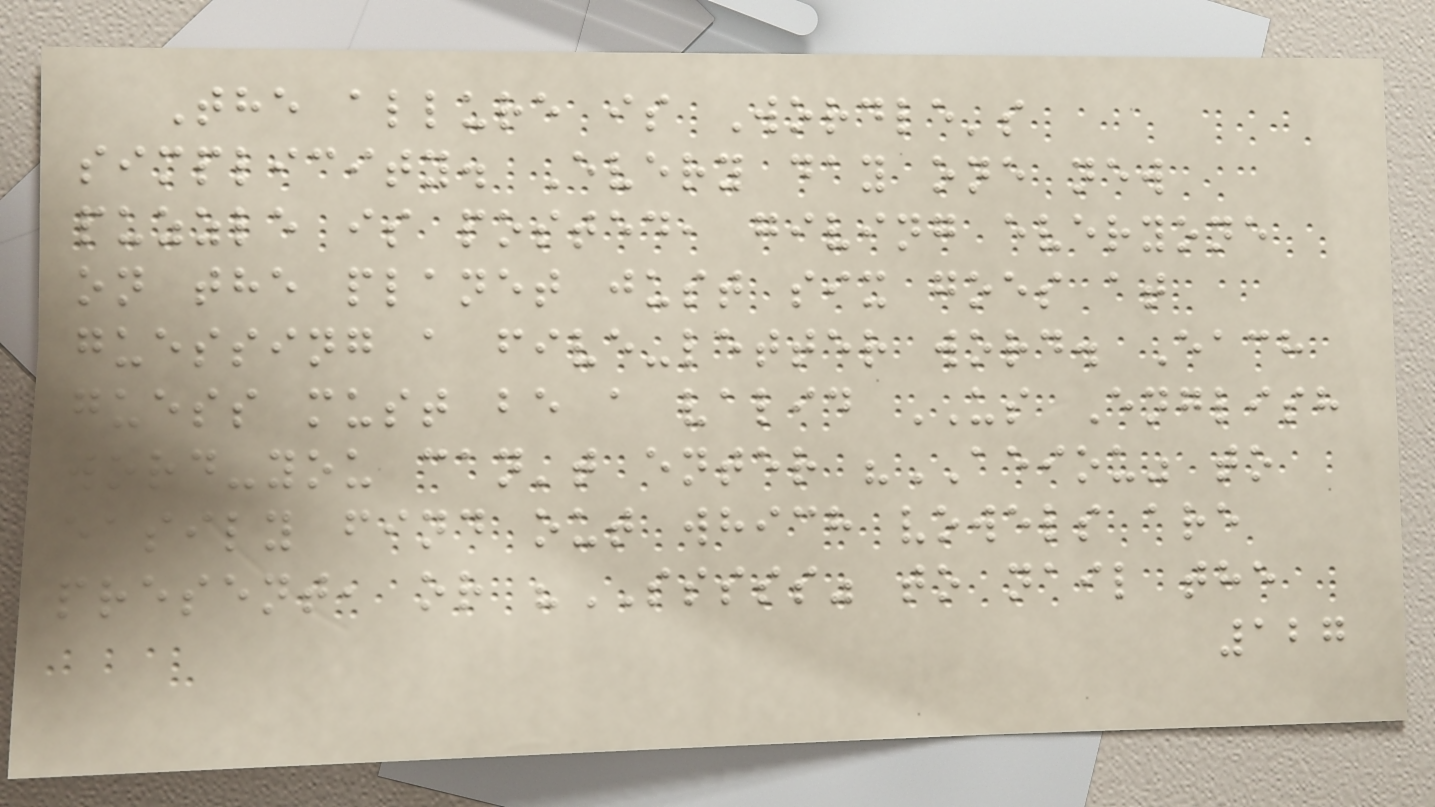The allure is Wordle's
simplicity. Every day one new
puzzle is posted, giving everyone
on the planet just six goes at
guessing a five-letter word. Each
guess must be a valid US English
word-you can't enter "AEIOU" to
easily find out which vowels are
present, or "SSSSS" to nail the
127
